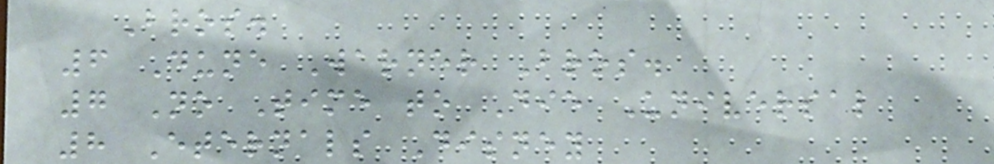Bros.
6 Dune Warner Bros.
7 No Time to Die Universal
8 Eternals Disney
